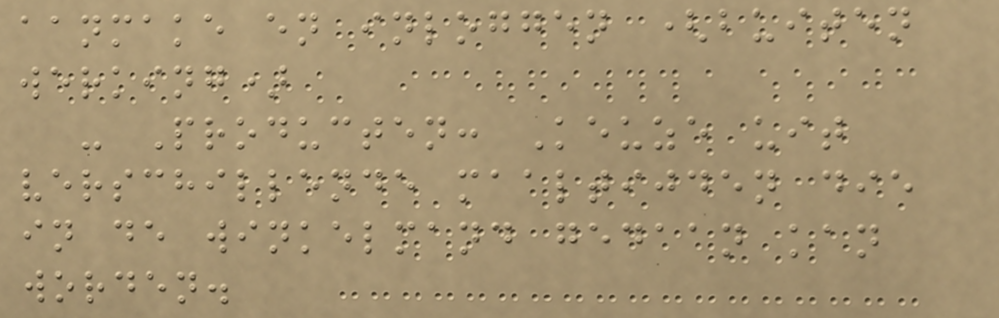aanmake en inloggen (buiten
werking)
- Producten: Keuze uit
verschillende maaltijden die
in de winkelmand gedaan kan
worden.
